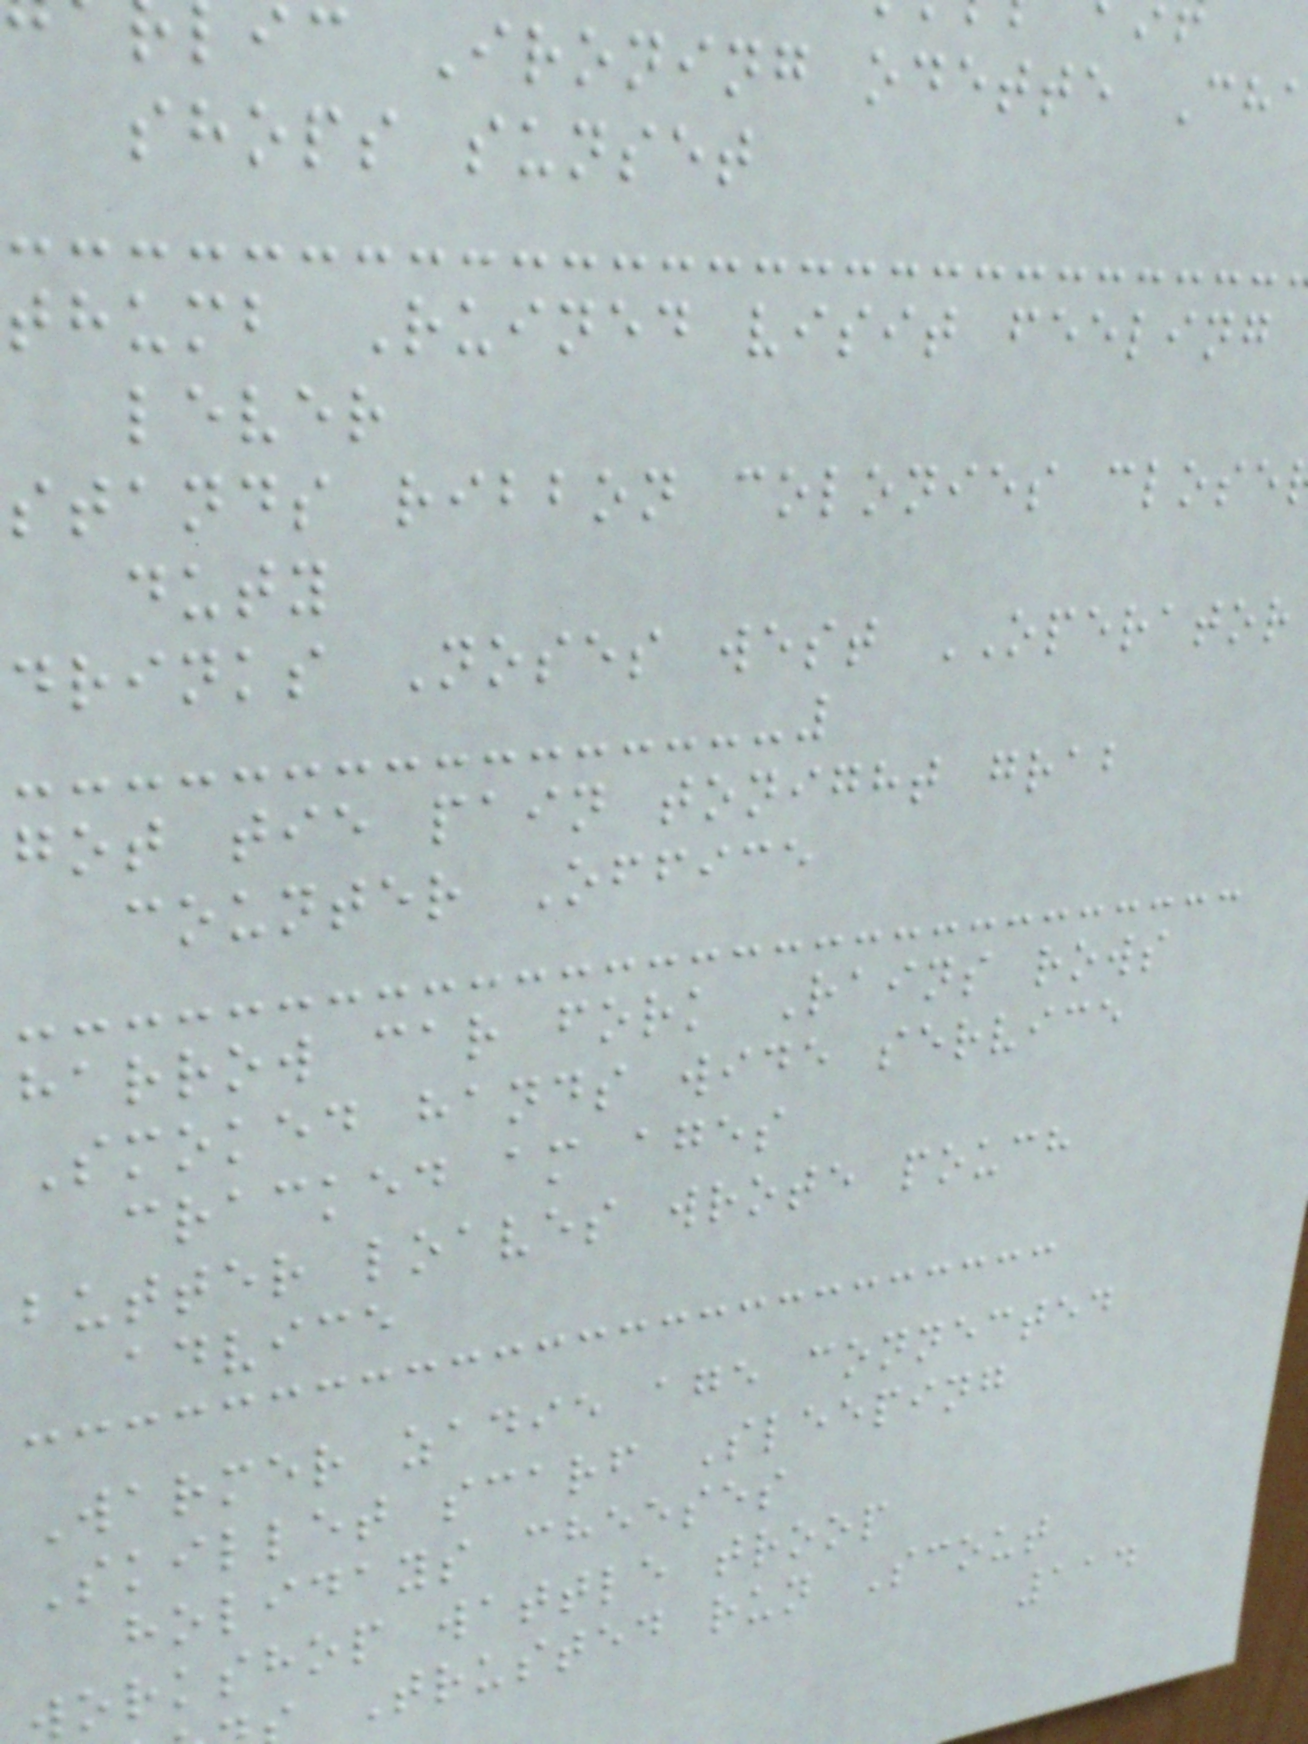ic Ironing odette Ch
shops sunset
thumb Ruined visit feeling
lever
stands ribbon colonies close
duty
drinks Noses west OPERATOR
got tie pain tonight grab
counter Office
harrow car fork Rains rows
Smoked hands wide service
cracked am ages
butter loaves wrote pouch
advice
Warmer zadie age connected
Skillet scarf Sleeping
holidays cheeses
orkshop wattle troop
Trusted run Scout
114
